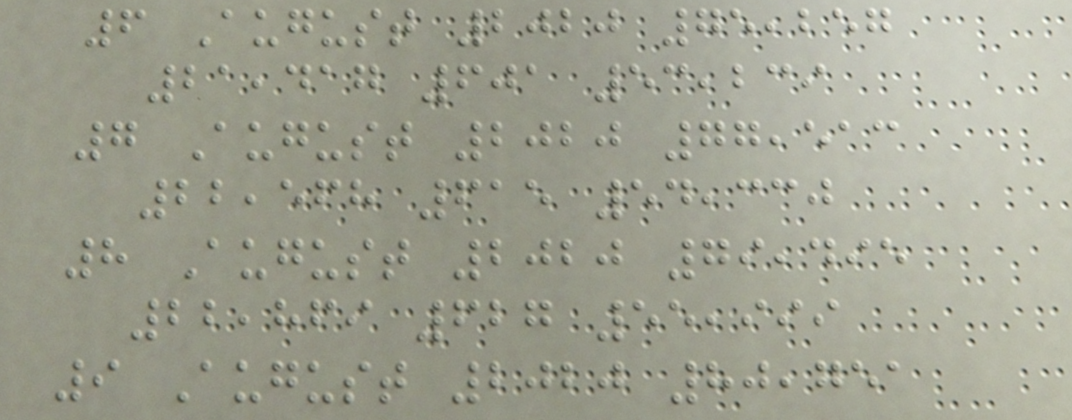6 August 2020 75,257
21,417 601 53,239
7 August 2020 77,513
22,568 615 54,330
8 August 2020 79,495
22,869 627 55,999
9 August 2020 80,751
